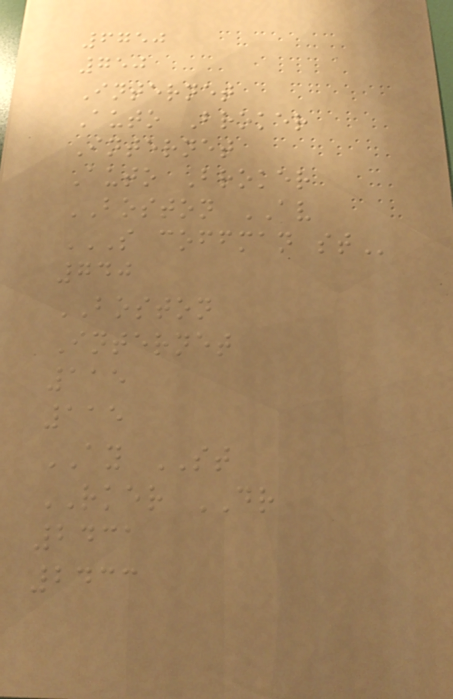6750
750
Internet
Auto Broker
Internet
Auto Broker
BOSTON AV
S COFFMAN ST
740
BOSTON
Internet
115
115
AY ST
RKER DR
2431
2433
